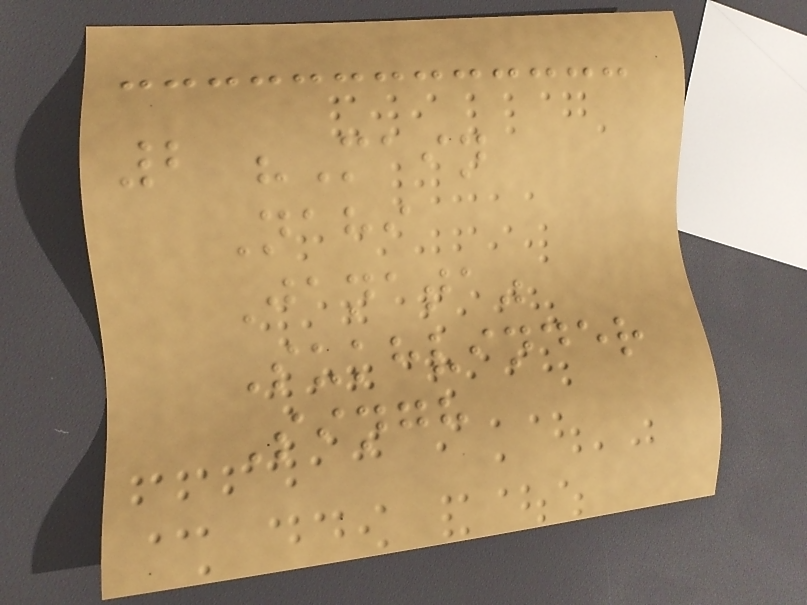2 "Main
Nahi
Janata"
Sukhvinder
Singh
